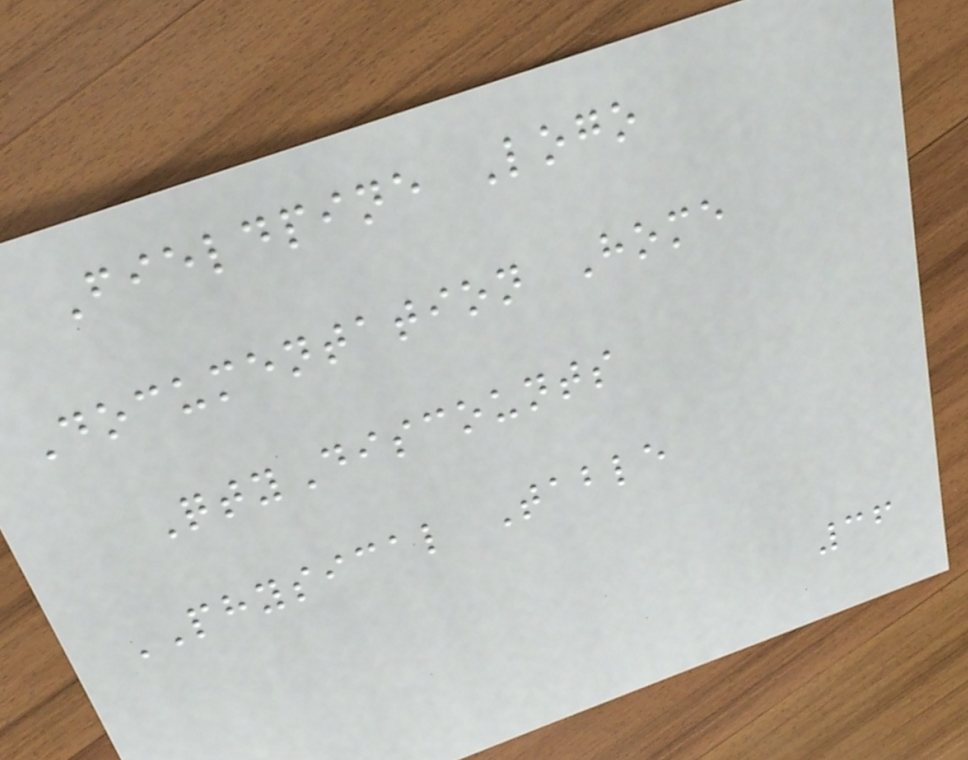Fieldpine Logo
Documentation Home
QtyDiscounts
PHYSICAL Table
36
